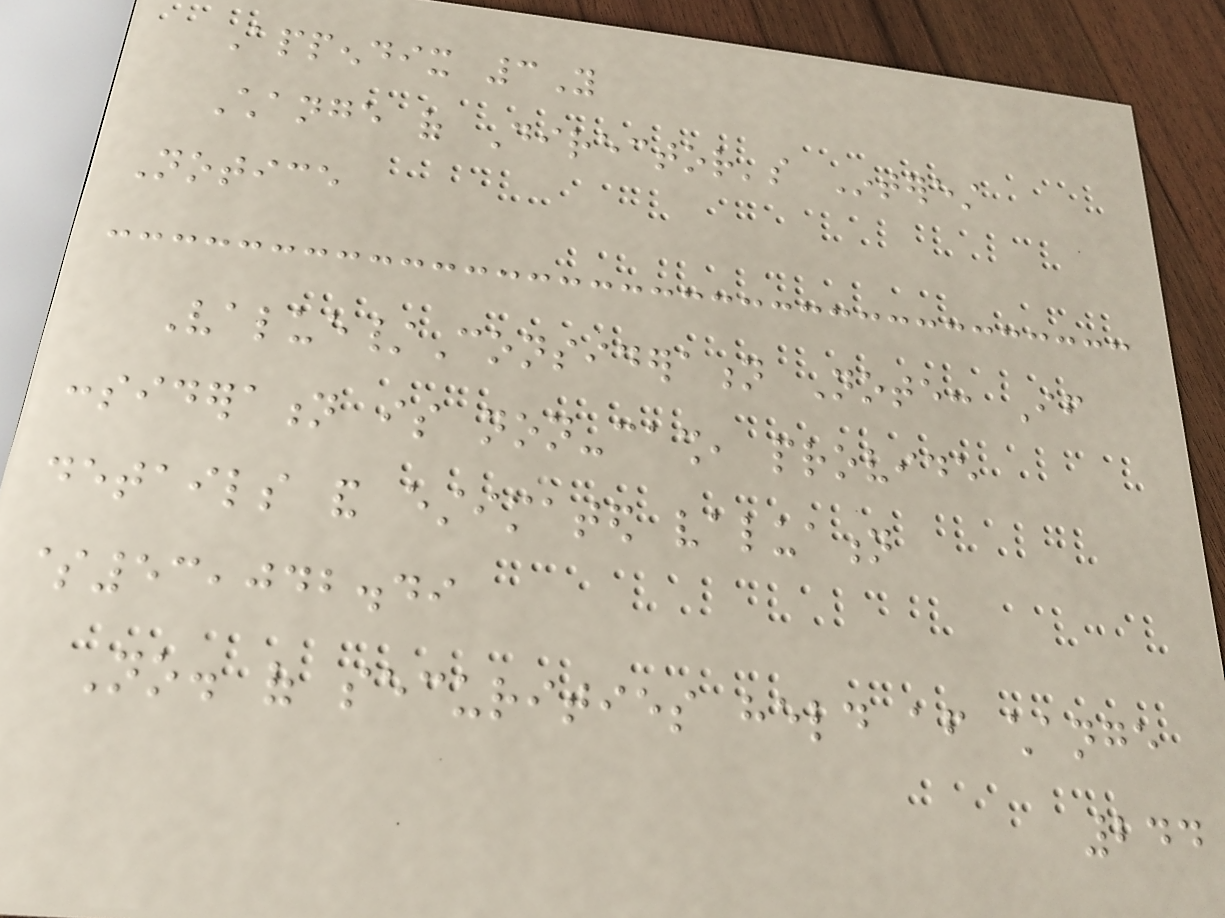Appendix 3Y
Change of Director's Interest
Notice
Value/Consideration Note: If
consideration is non-cash, provide
details and estimated valuation
$53,042.49
No. of securities held after change
244
